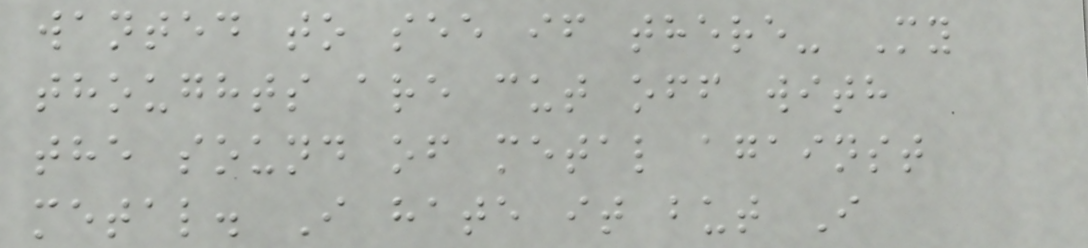wanted to see if there- My
thoughts are cut off with
the sound of metal against
metal. I hate it but I
